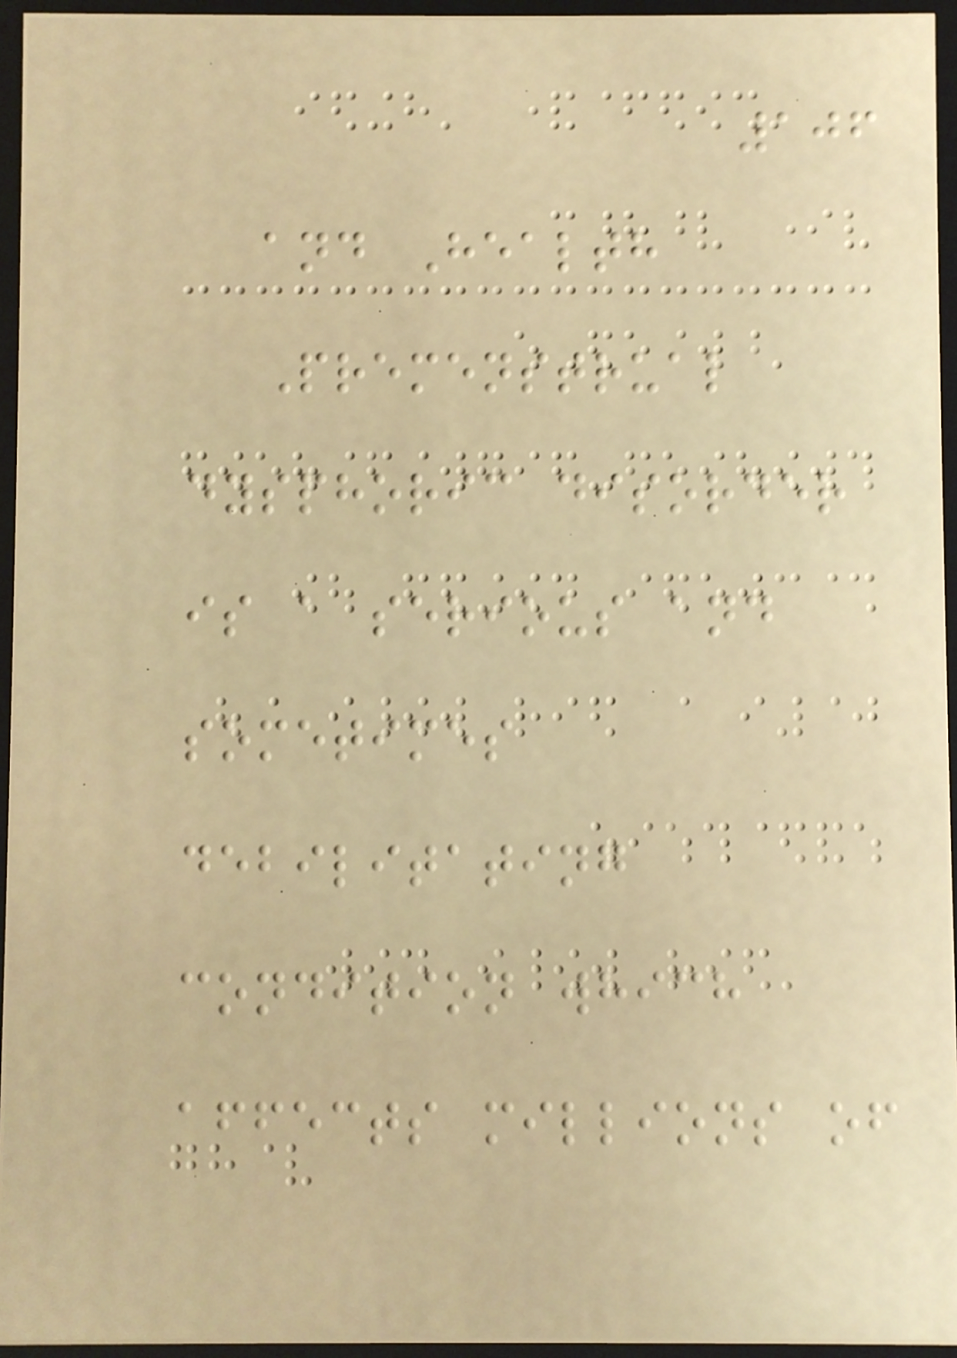106
and Health
Premenstrual
dysphoric disorder
is a serious and
sometimes
debilitating
condition which
affects millions of
